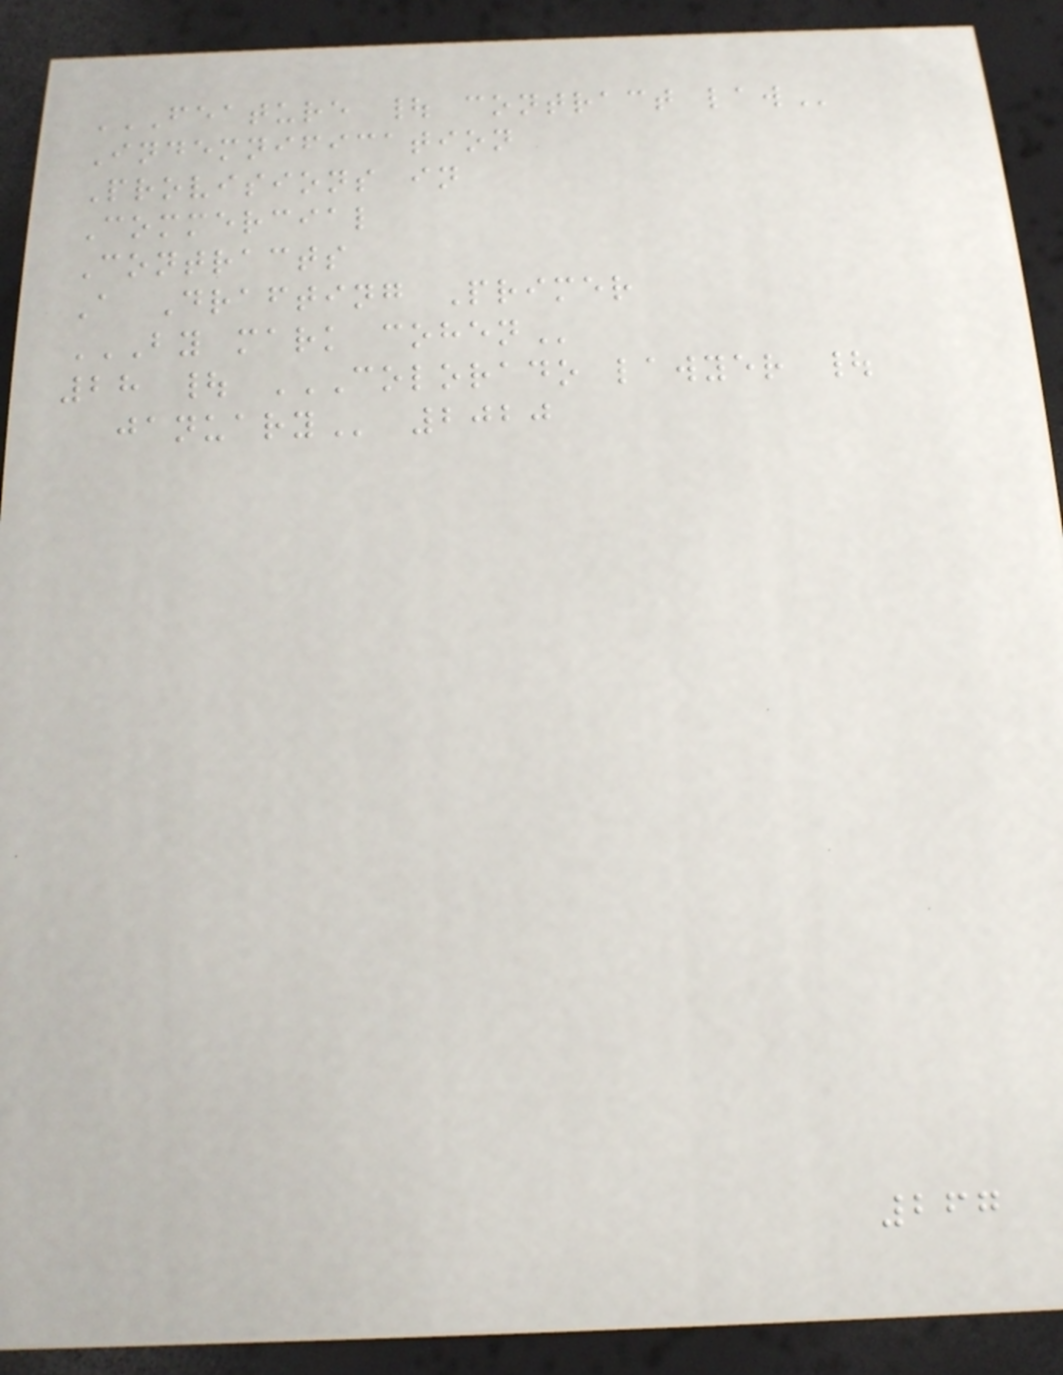FEATURE | CONTRACT LAW
Indemnification
Provisions in
Commercial
Contracts
A Drafting Primer
BY MARK COHEN
28 | COLORADO LAWYER |
JANUARY 2020
267
